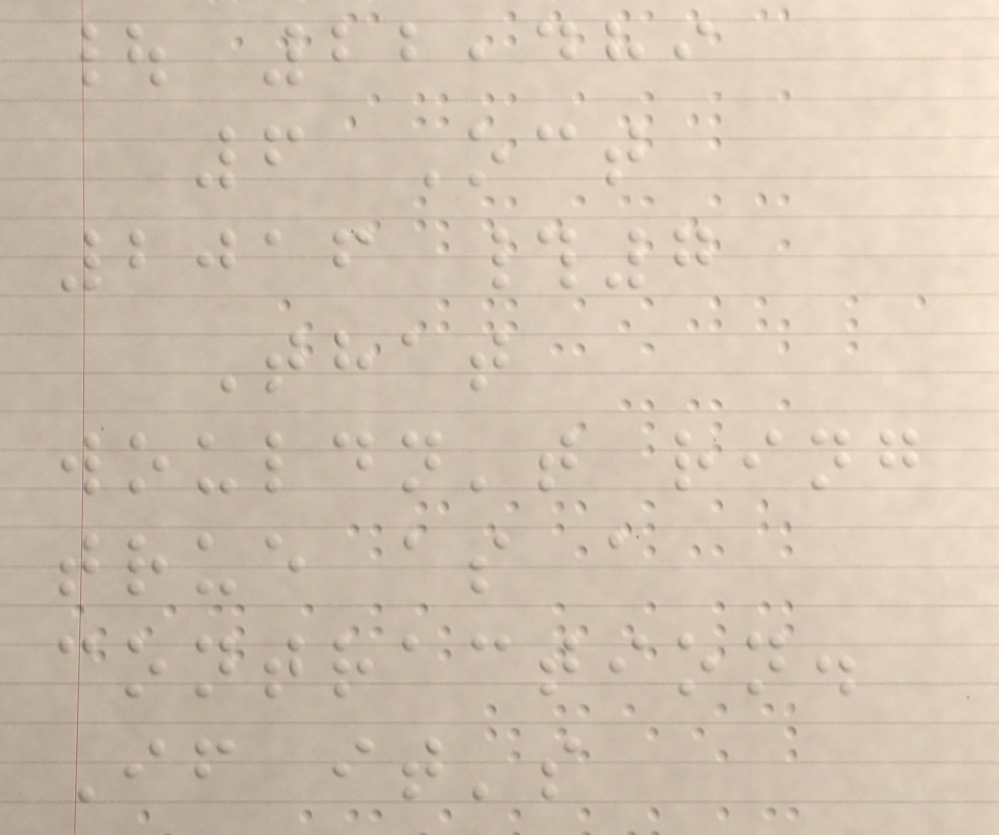| 22,489
6 Oct
2016 #7
That
wouldn't ring
true as a
contraction.
If it's
